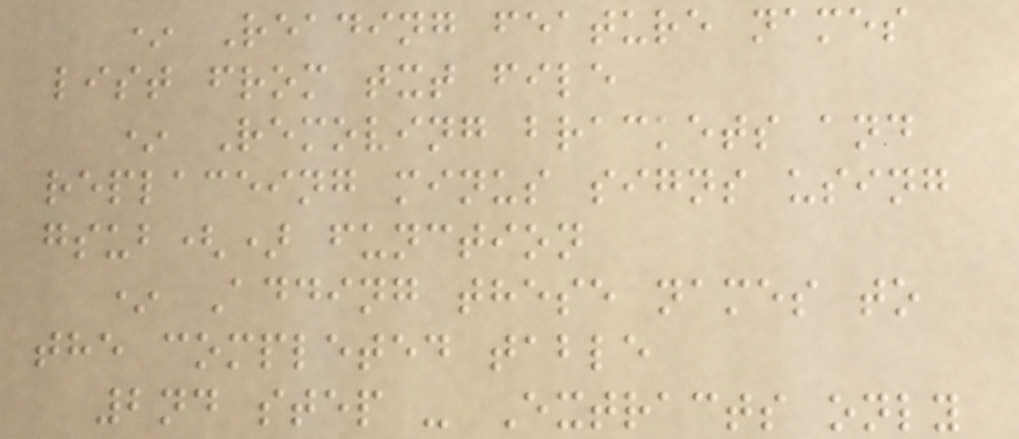* Reading feature names
list from txt file
* Removing brackets and
replaceing minus signs using
gsub() function
* Adding these names to
the completed table
2nd step - Extracts only
